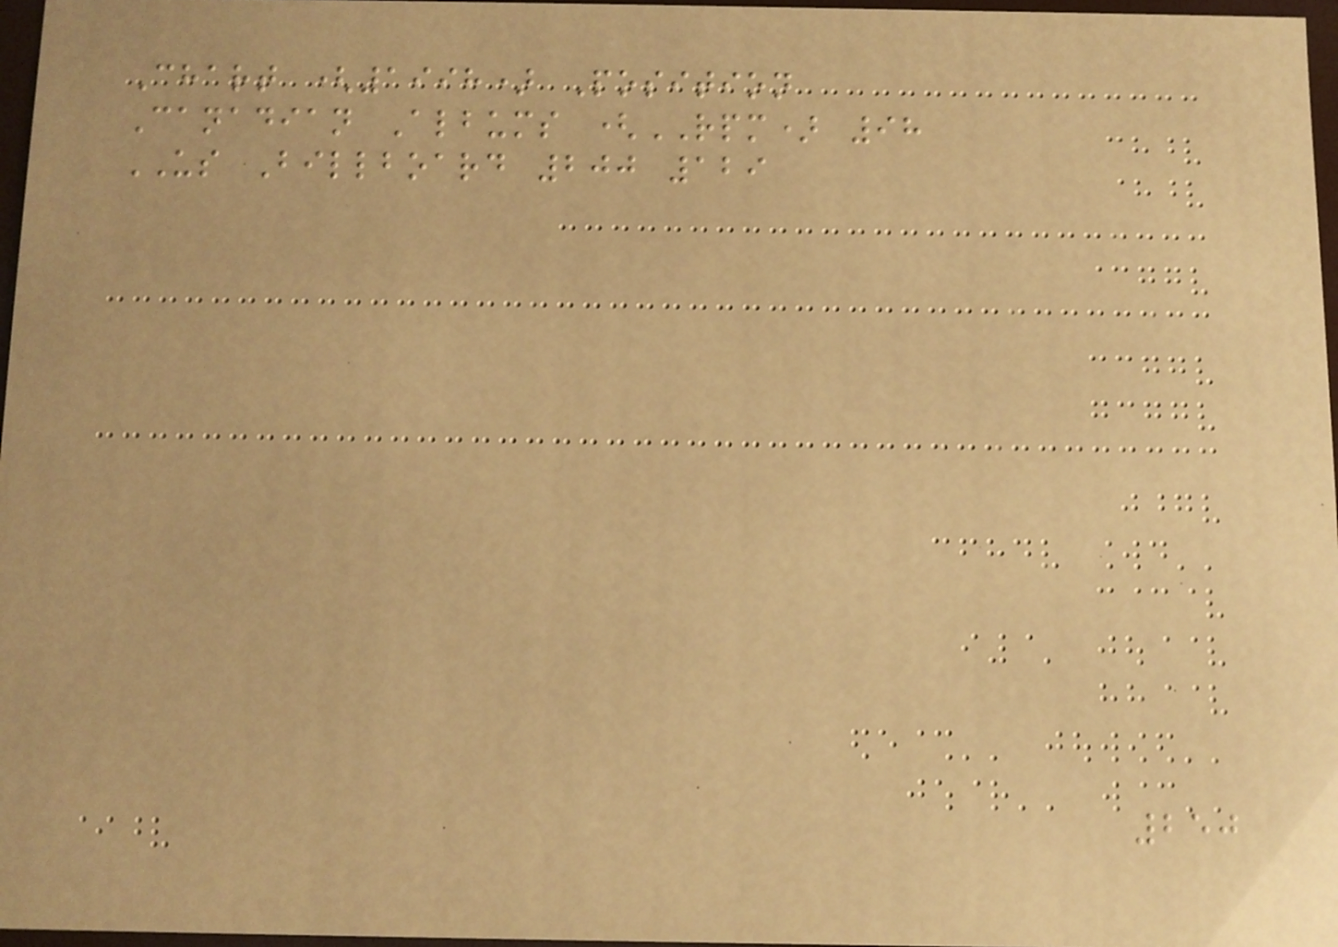Chart (1998) Position
Canadian Albums (RPM) 98
US Billboard 200 129
250
